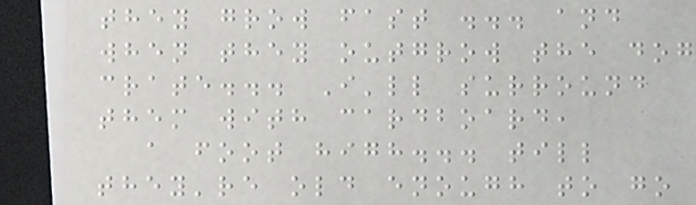they grow fast ... and
when they outgrow the dog
crate... I'll surround
them with cardboard,
a foot high... till
they're old enough to go
